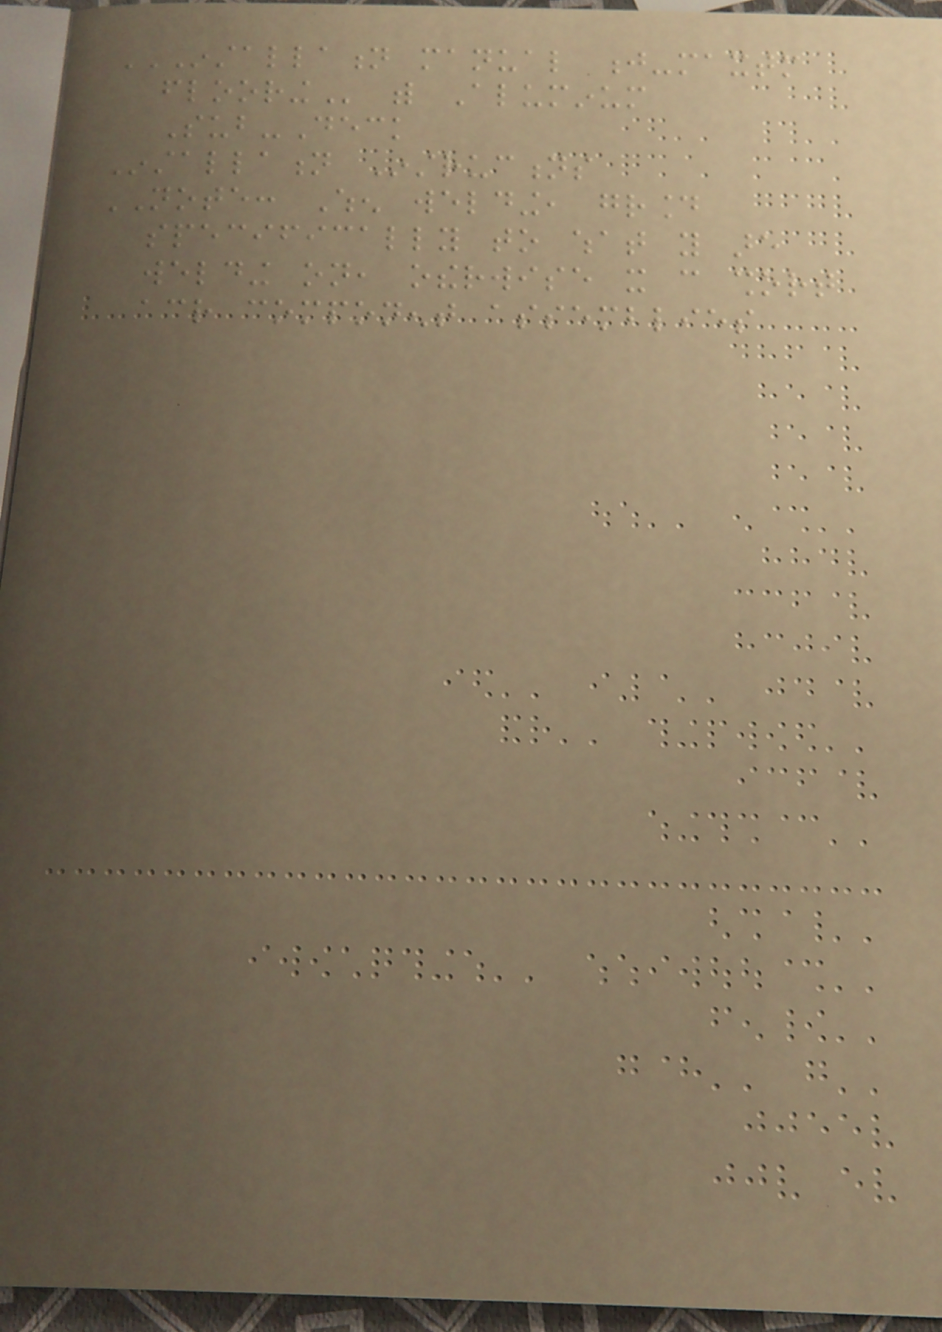INSTALLATION MANUAL J-MAXTM
FLOORING with Aluminum
Sub-Deck
Installation Instructions
NOTE: When welding, ground
specifically to what you are
welding on, otherwise it can short
across component assemblies
